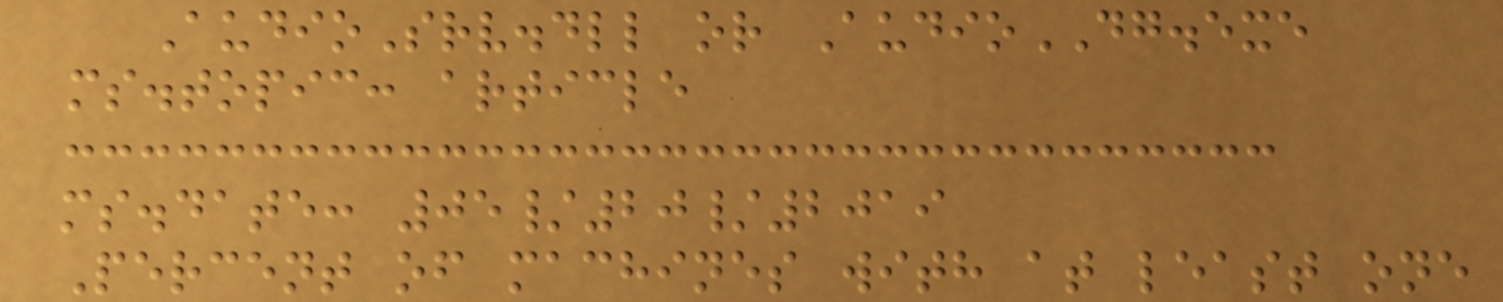AudioSrv.dll or AudioDG.exe
ms.topic: article
ms.date: 05/20/2019
Percent of machines with at least one
